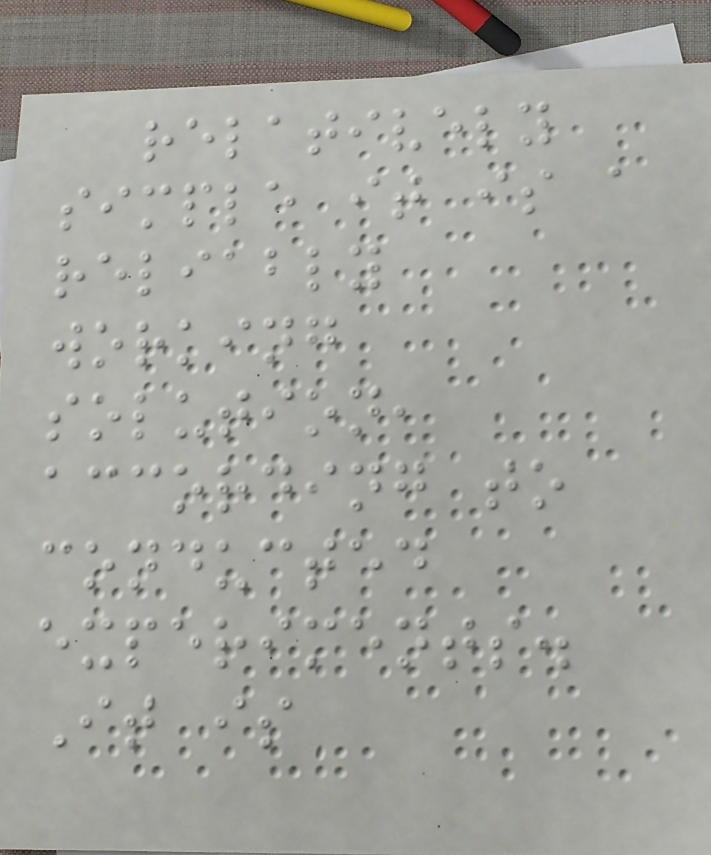relatively
simple it is a
reliably
working
solution,
according to
conducted
experiments.
It is
